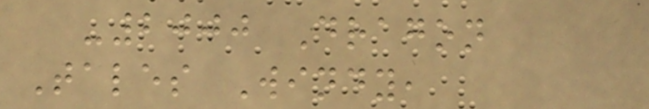-2000 Dragon
Tales Windy,
